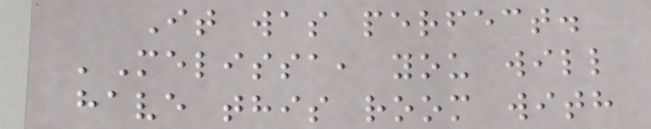It was perfect.
'Melissa, you will
have this room with
